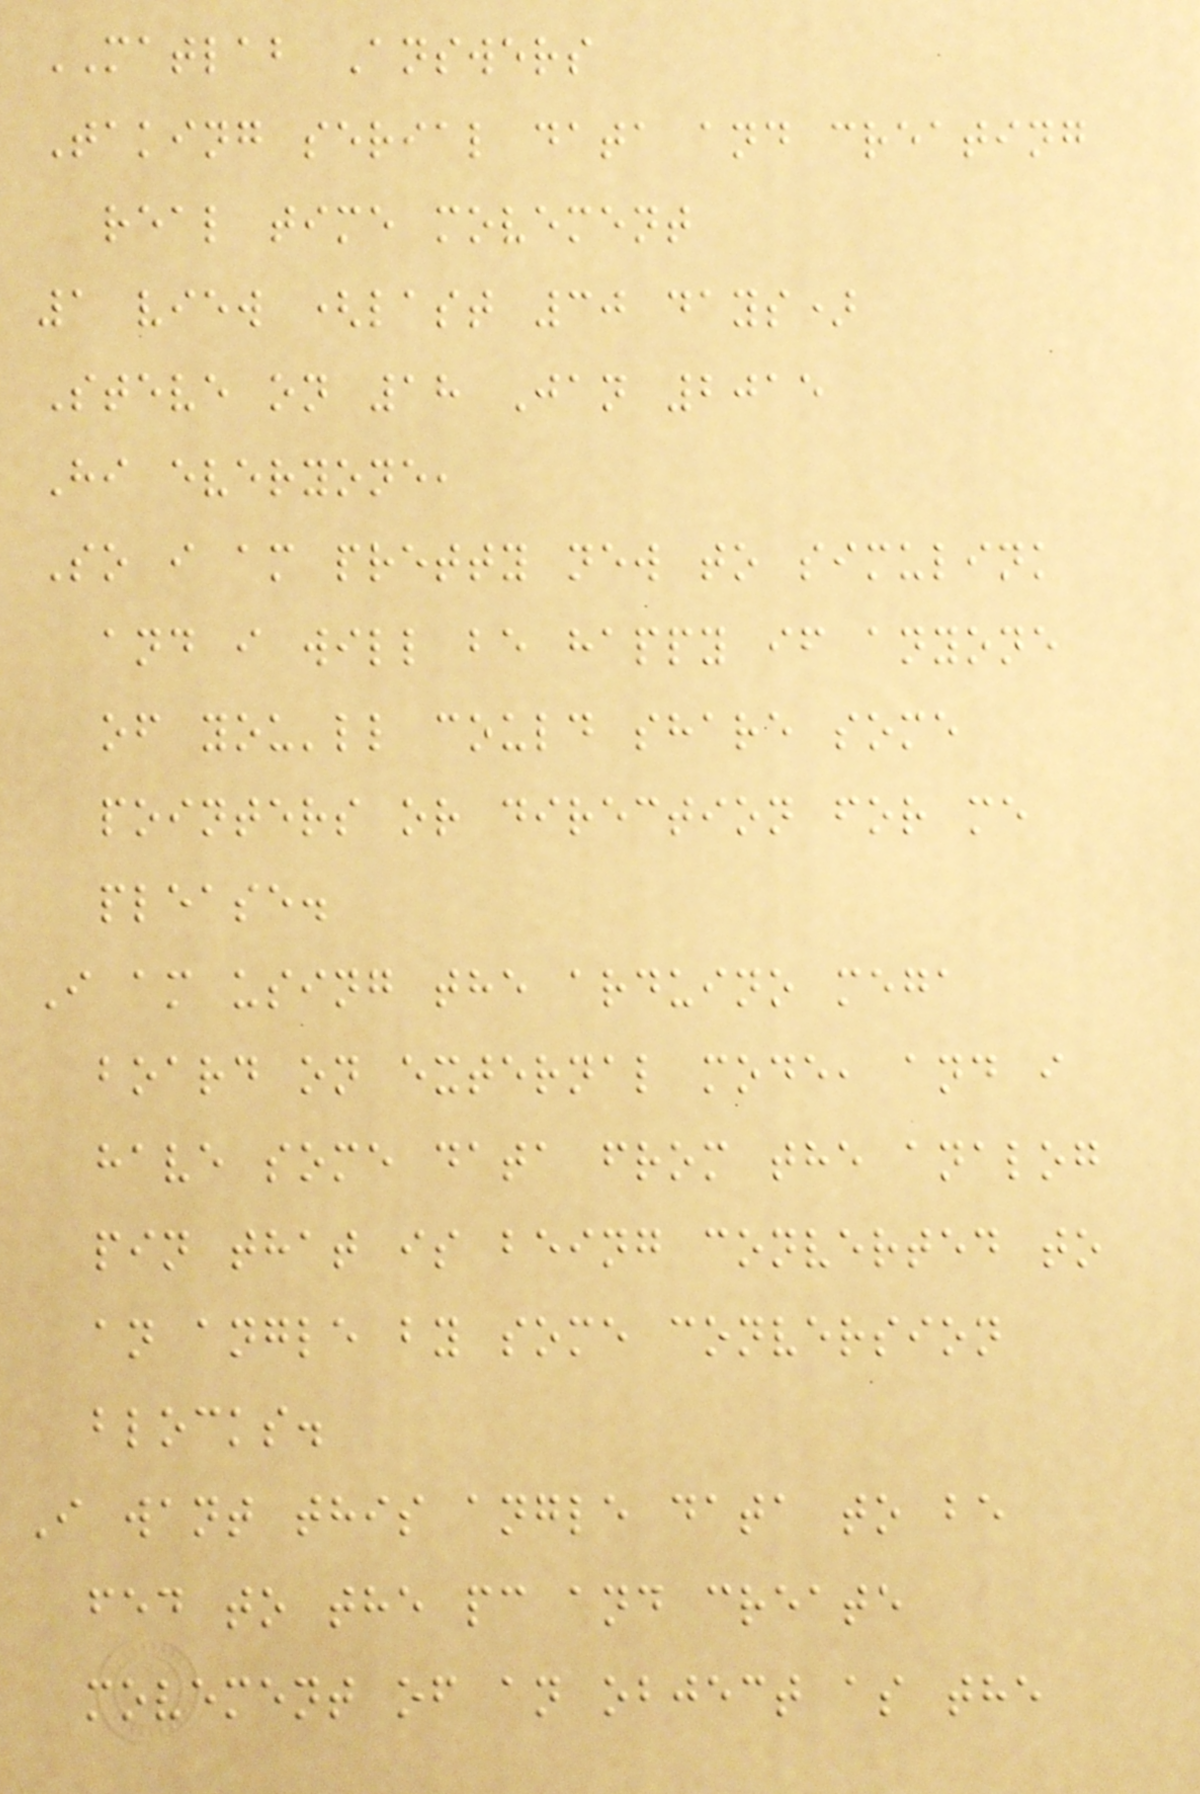MATLAB Answers
Taking serial data and creating
real time movement
1 view (last 30 days)
Steve on 18 Jan 2015
Hi everyone,
So i am pretty new to simulink
and i will be happy if anyone
of you'll could share some
pointers or direction for me
please.
I am using the arduino mega
board on external mode, and i
have some data from the analog
pin that is being converted to
an angle by some conversion
blocks.
I want this angle data to be
fed to the pc and create
movement of an object as the
